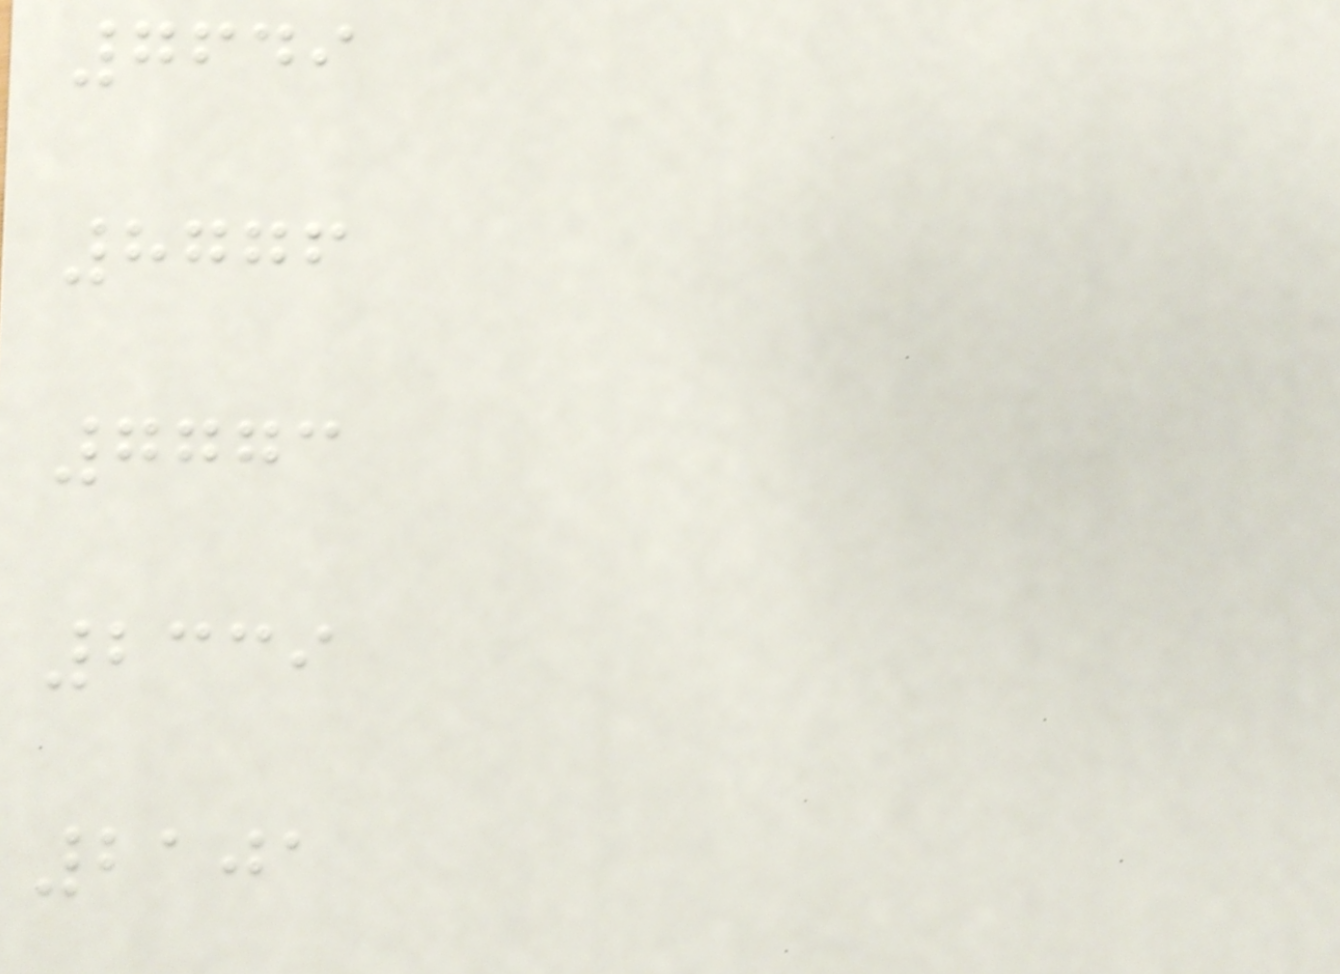7649
8776
7773
2339
2101
